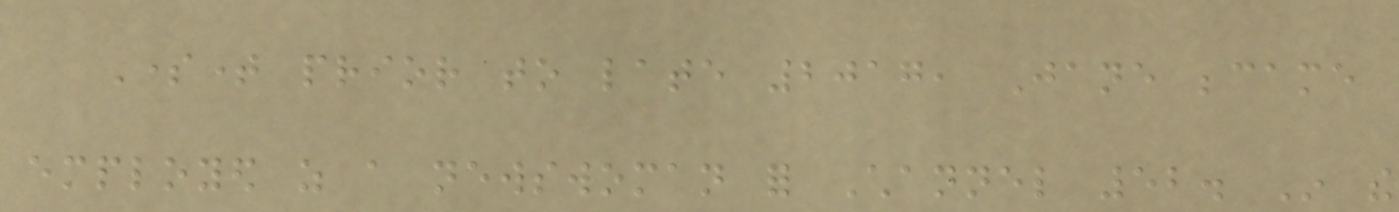Sometime prior to late 2017, Jane became
employed as a newswoman for Channel 52. In the
